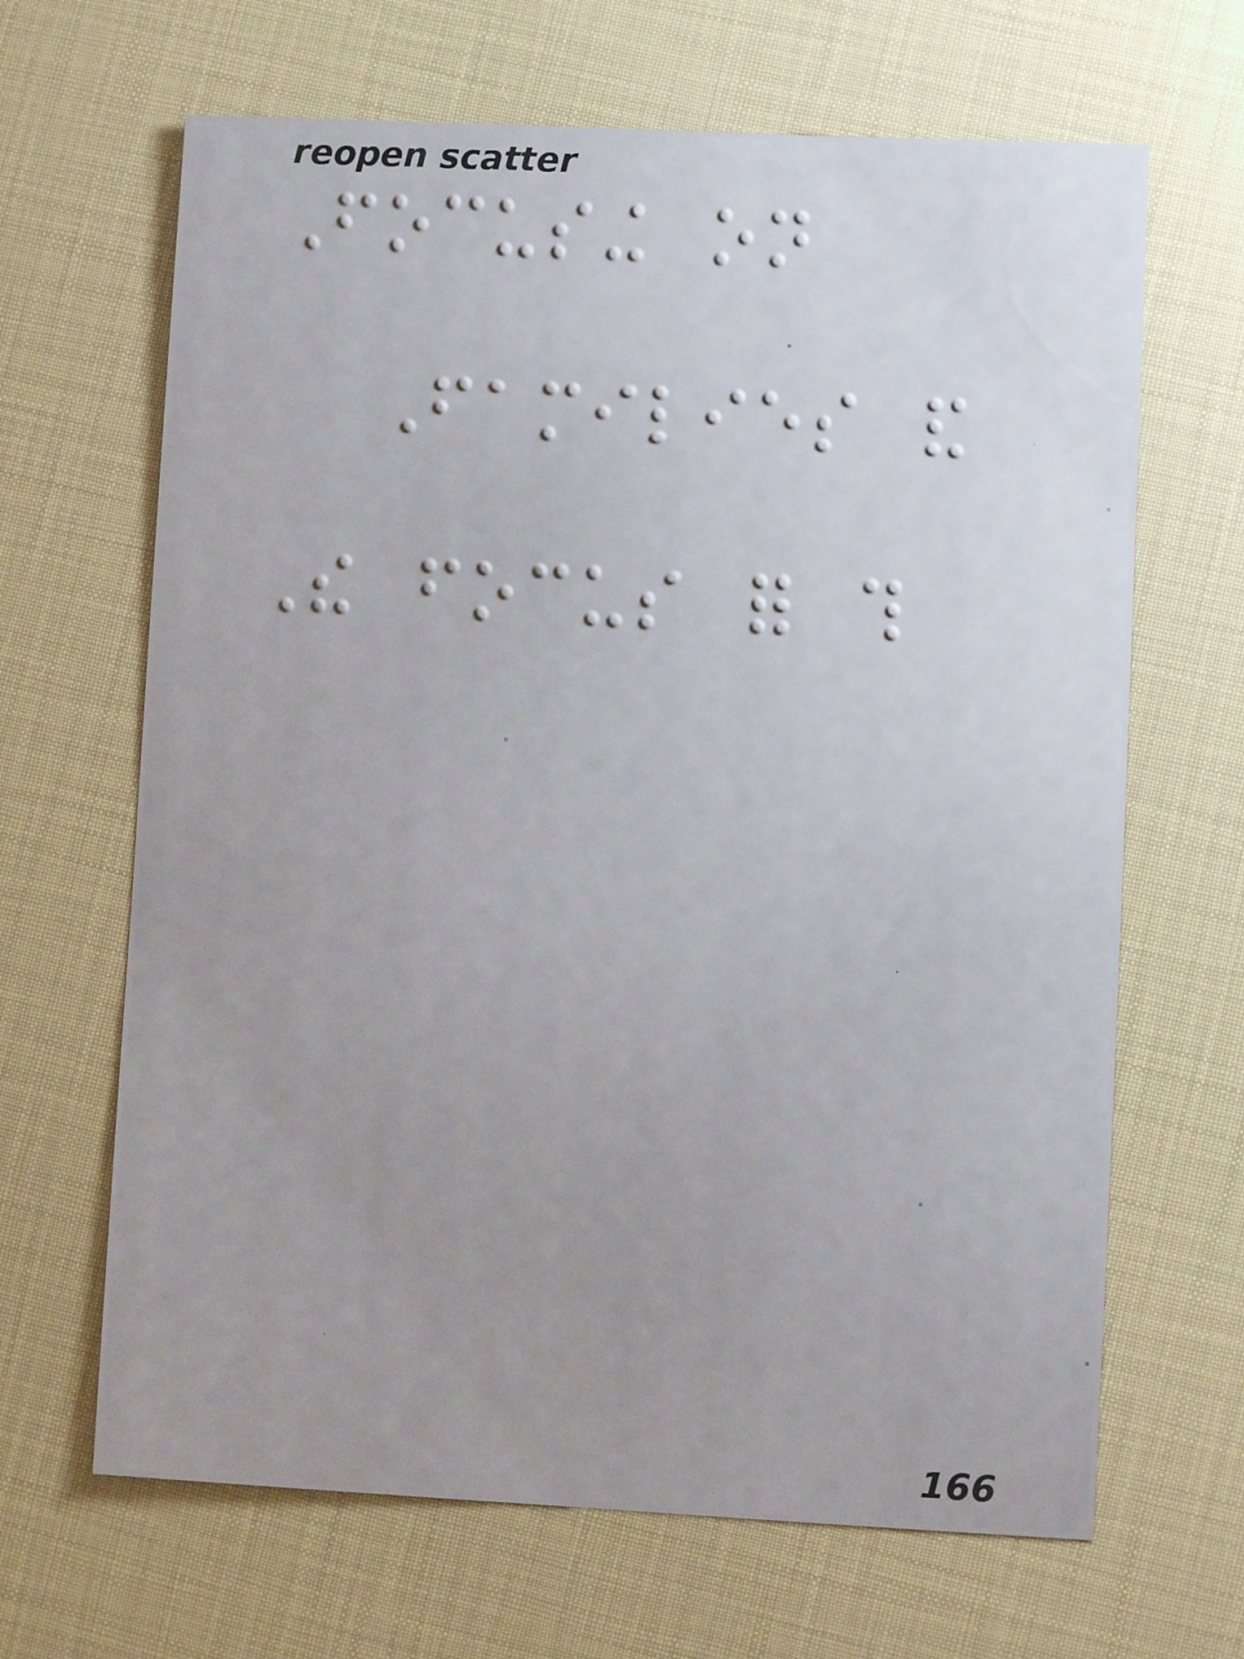Focusing on
Families and
The focus for this
